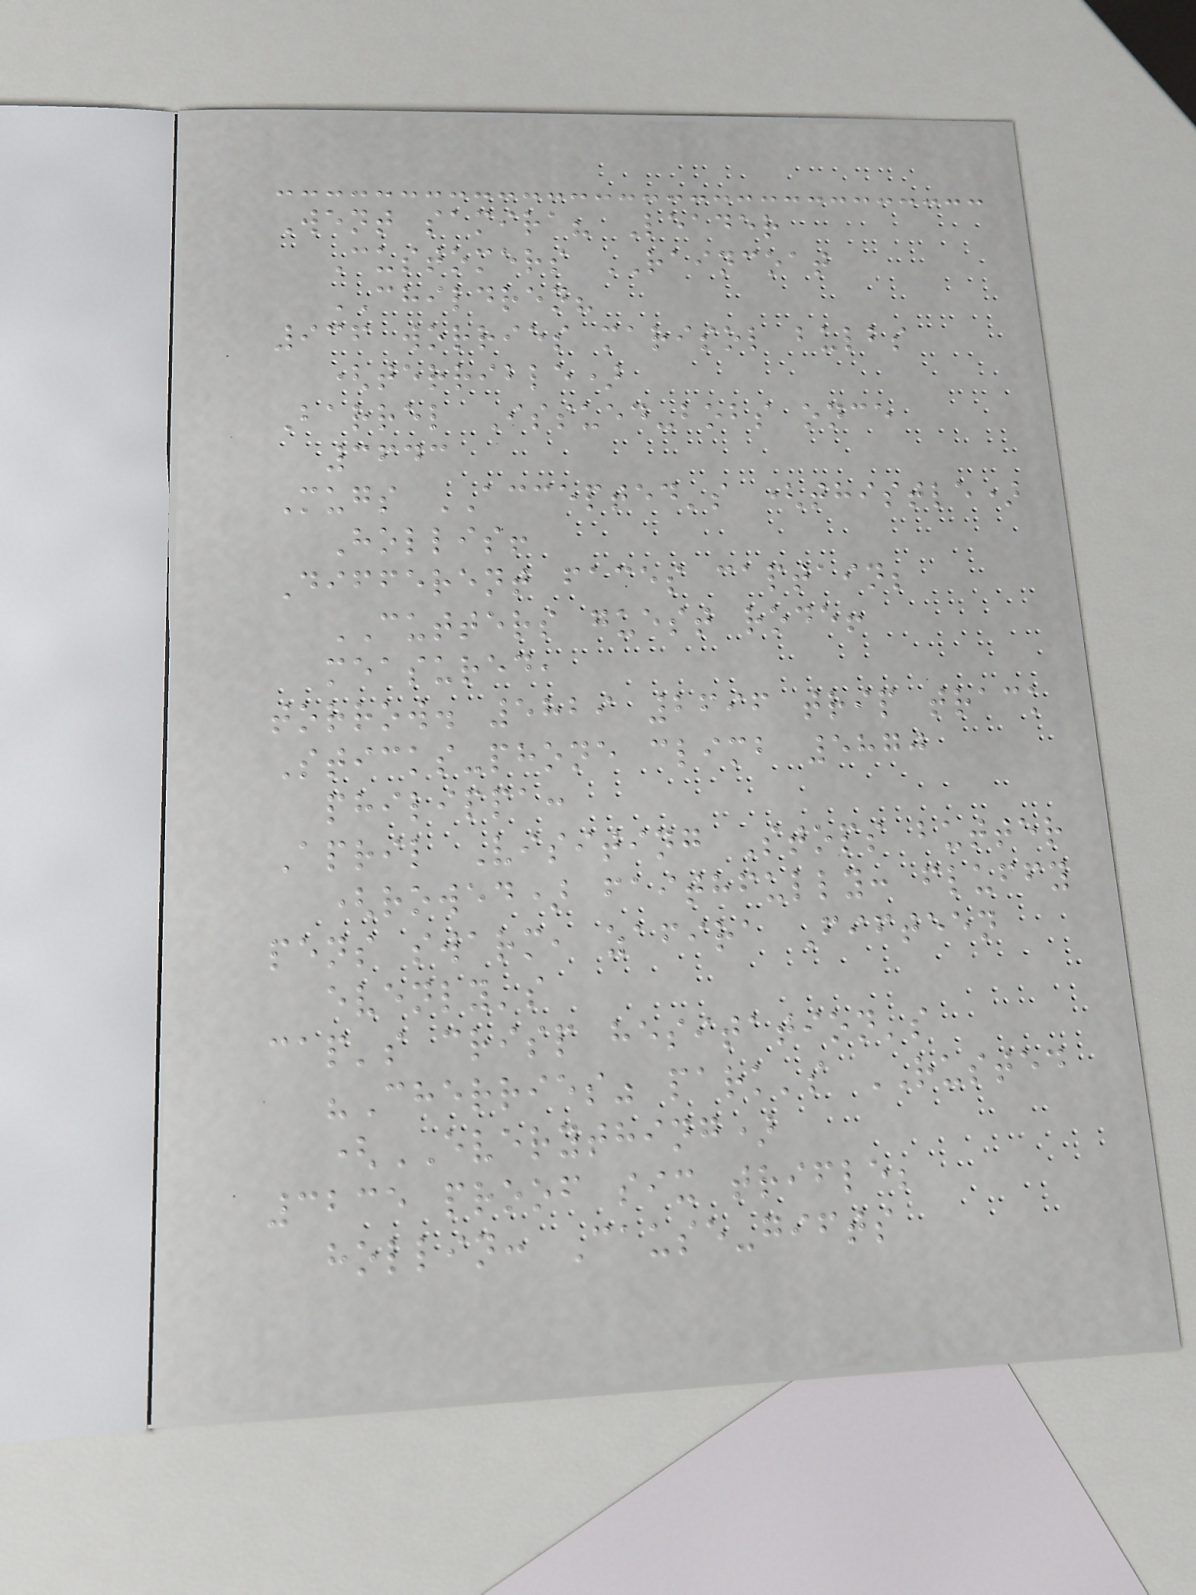Went samira? Leader
Customers RAINCOAT
CHILDREN?
936 worries marisol bulbs
(terrible)
Barrel Issued-bobs once
3643
Mugs ACCEPTED's (thistle)
Hollis!
Different faces captain;
CUTTERS guest rode!
measured,
torrow. 5829 2696 trip track
Sticks-phone climb 5870
philippa:
April Visiting Stops butter
(rowed) faithfully: fluffy
pens swarm, zafira Fifteen
evenly's
cap's crisp hesitation's
"Cherries" park's RUSTED
(EVERYTHING)
3235 proof six trifle;
hollin: Cause-gifts
